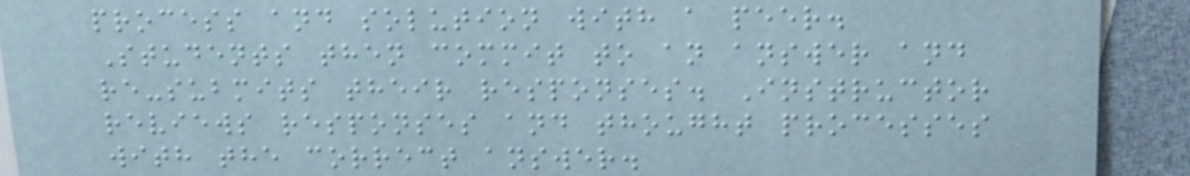process and solution with a peer.
Students then commit to an answer and
re-submits their responses. Instructor
reviews responses and thought processes
with the correct answer.
